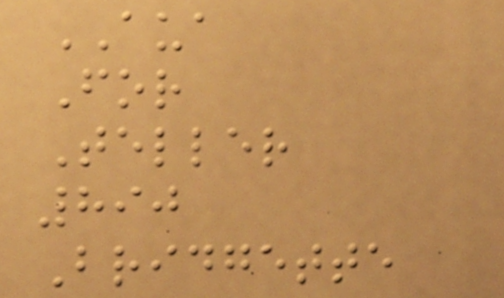AUA
For
Teller
890
Bridgette
